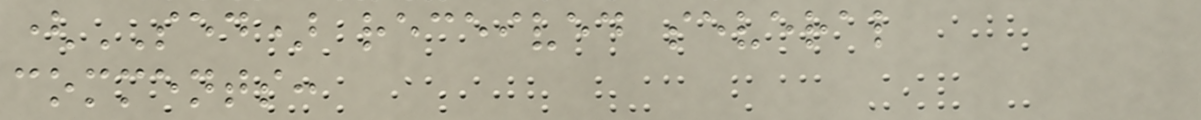(SED) received several
comments:
